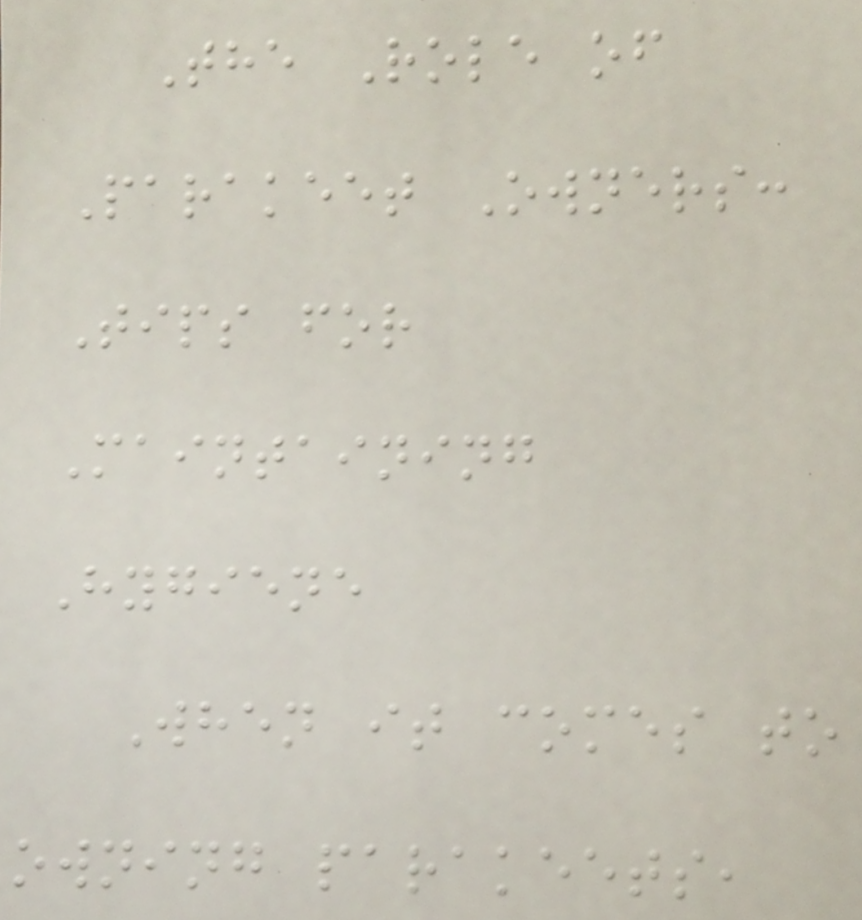The Role of
Parakeet Owners:
Tips for
Maintaining
Hygiene
When it comes to
owning parakeets,
